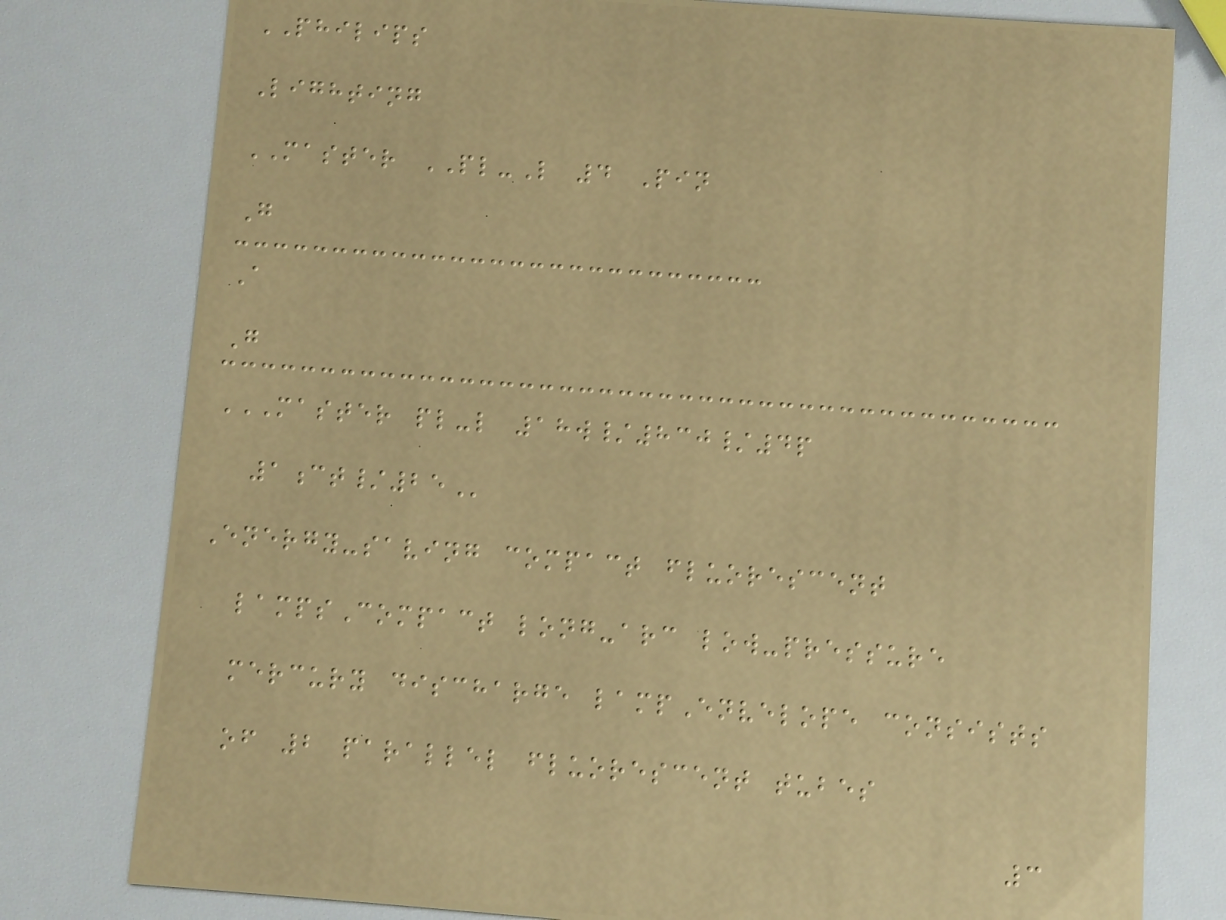PHILIPS
Lighting
MASTER PL-L 4 Pin
G
A
G
MASTER PL-L 18W/830/4P
1CT/25
Energy-saving compact fluorescent
lampsCompact long-arc low-pressure
mercury discharge lampEnvelope consists
of 2 parallel fluorescent tubes
3
